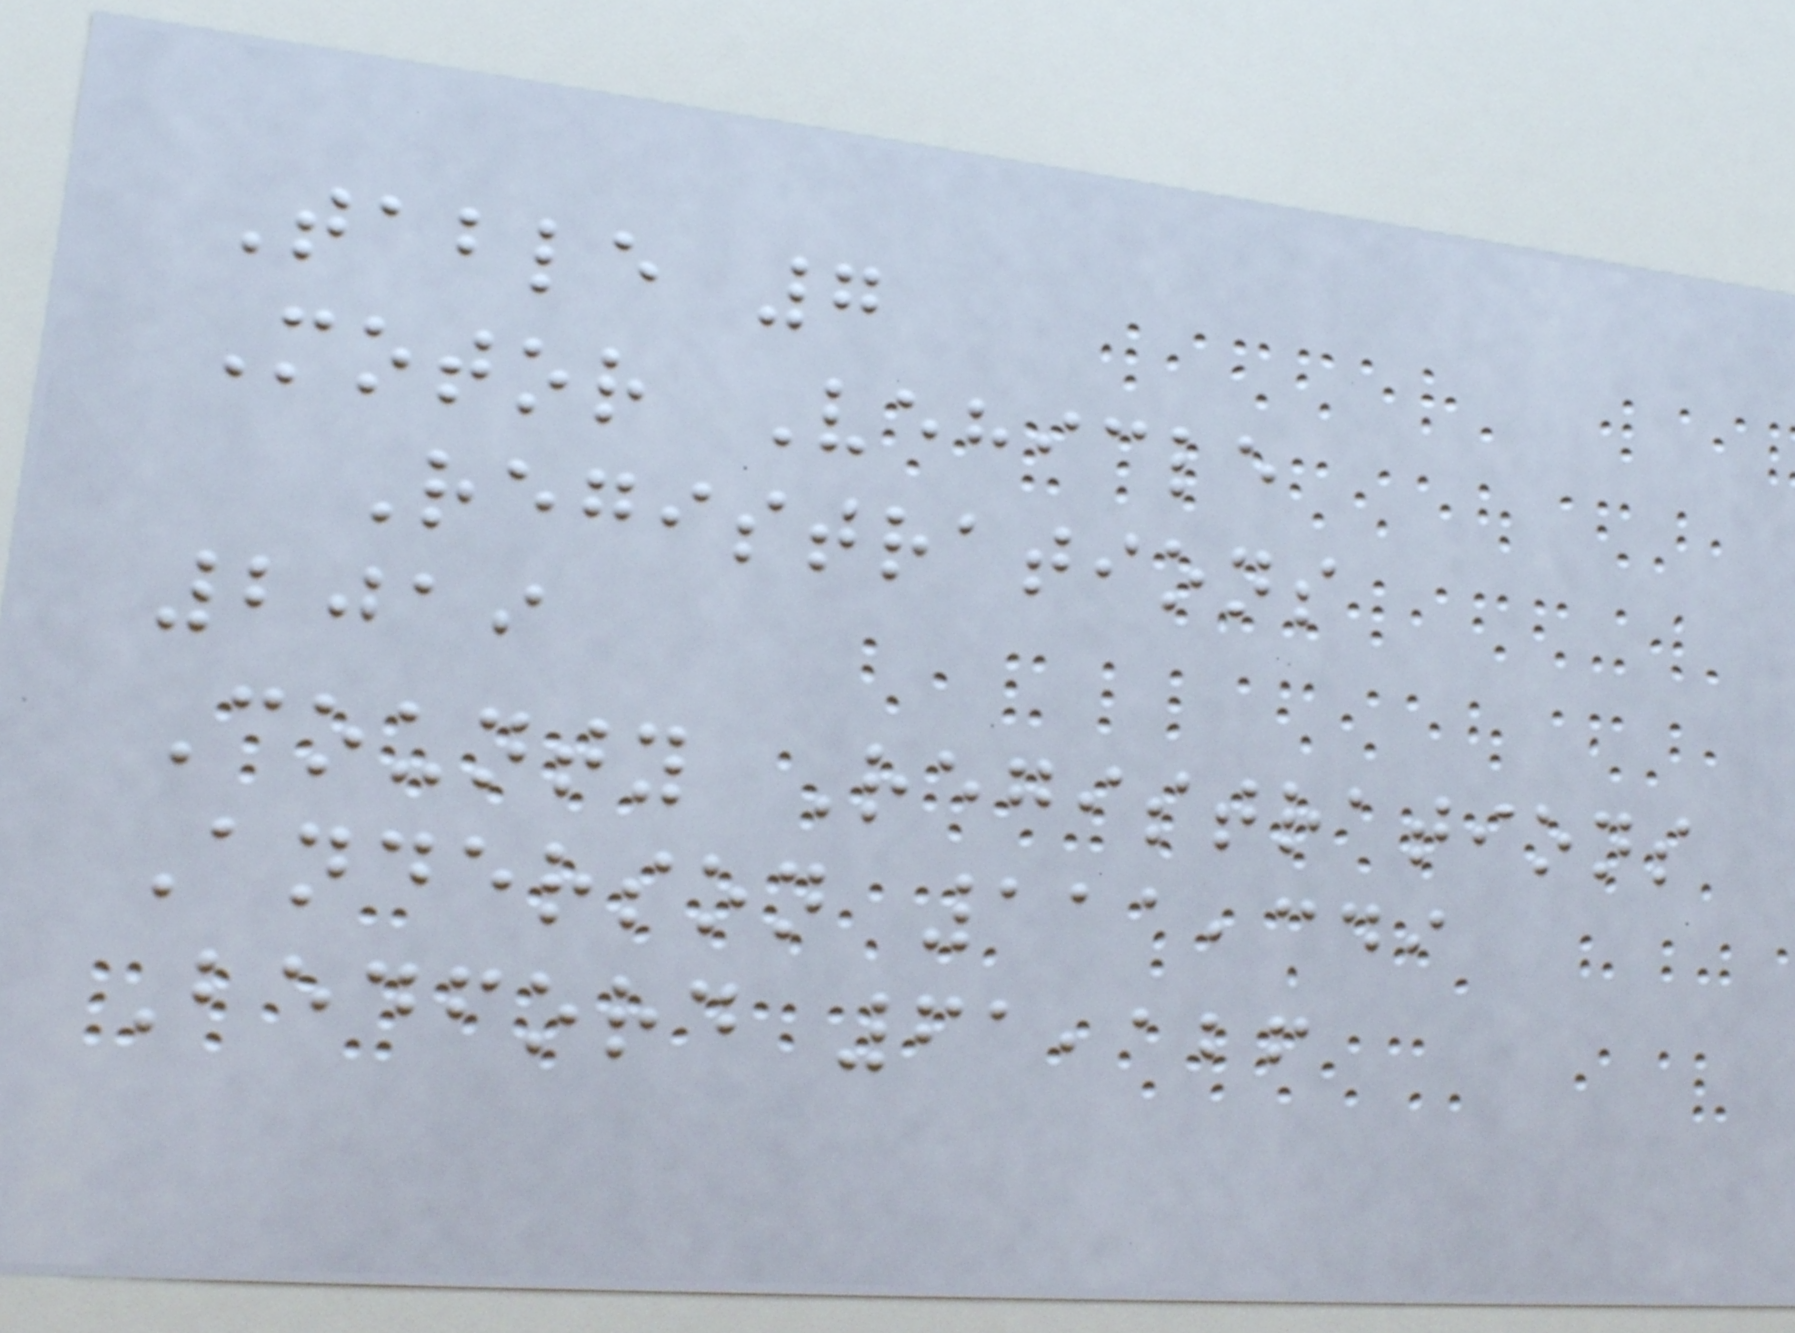Table 7
Motor Vehicle
Registrations
2019
County Registrations
Anderson 111,349
Bedford 61,126
